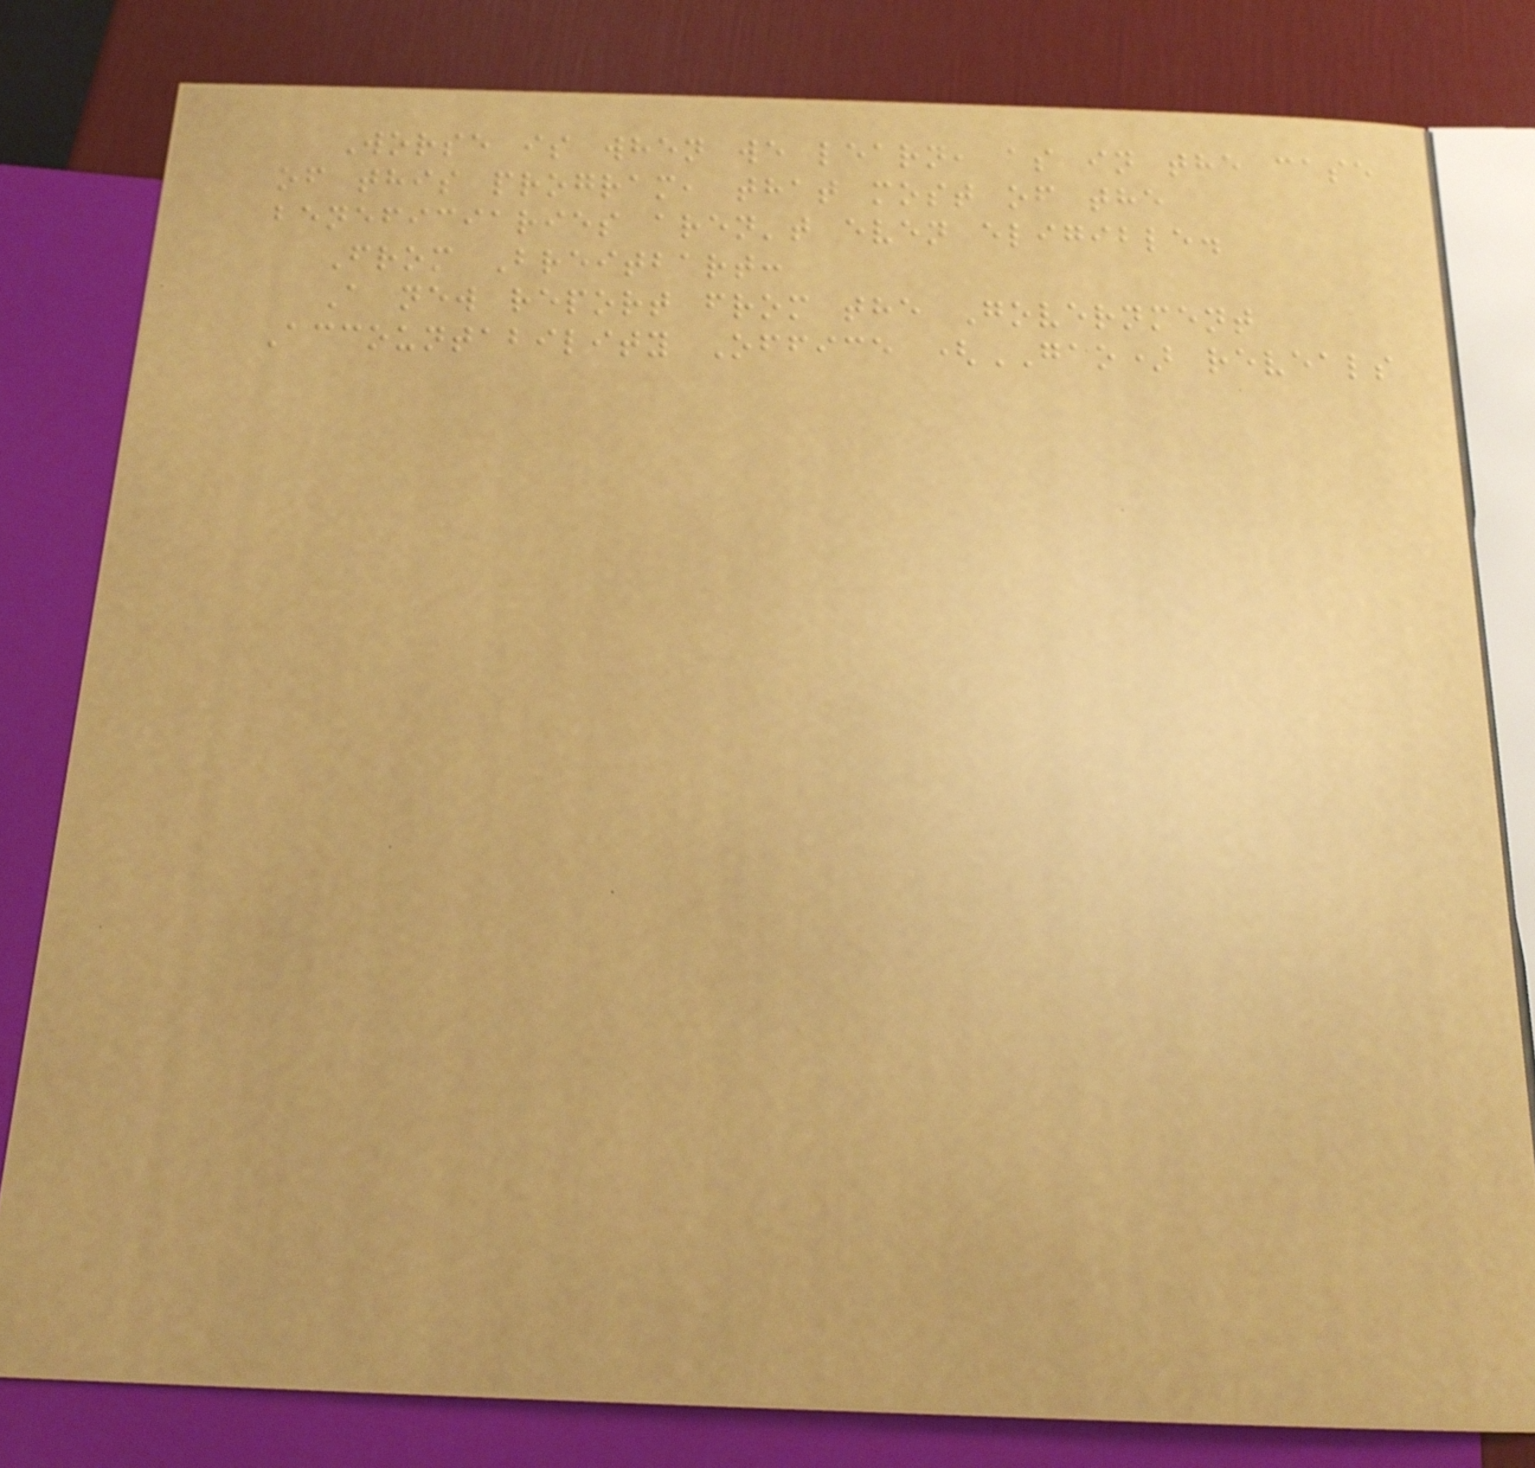Worse is when we learn, as in the case
of this program, that most of the
beneficiaries aren't even eligible.
From Breitbart:
A new report from the Government
Accountability Office (GAO) reveals
